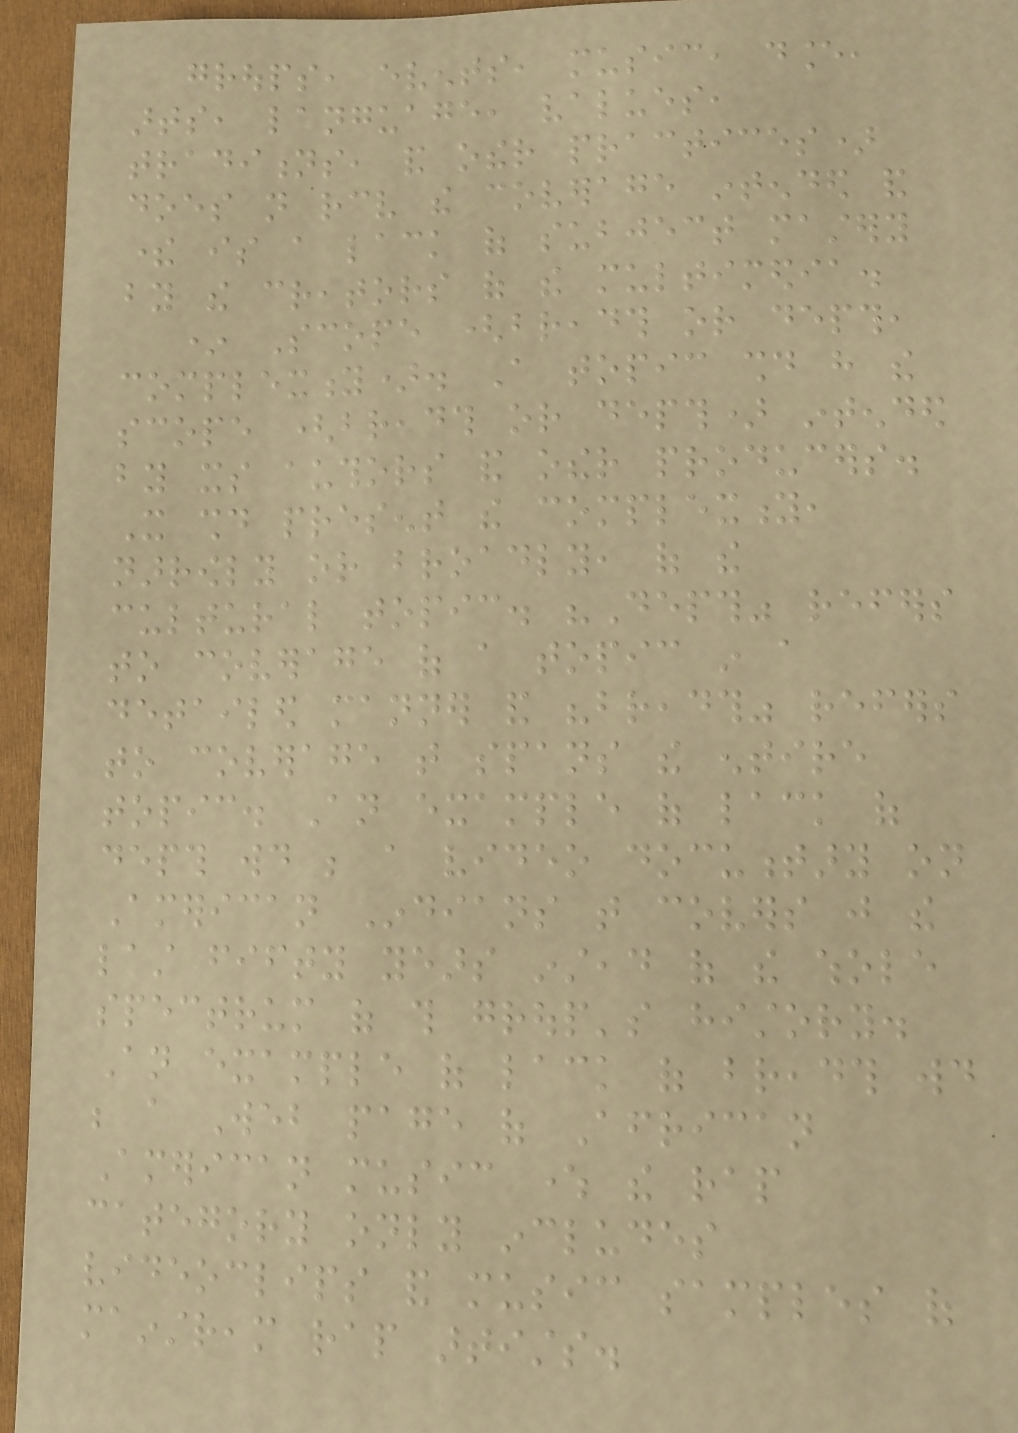groups, events, music, dance,
arts, language, values,
traditions, and other practices)
does not receive the coverage intended and
there is a lack of subject mastery
by the creators of the multimedia.
* Scope (breadth or depth,
complexity). A topic should have the
scope (breadth or depth) intended
by its authors and other producers.
It should present the complexity,
narrowly or broadly, of the
cultural topic. "Depth" refers
to coverage of a topic in a
detailed manner and "breadth" refers
to coverage that spans the entire
topic. An example of lack of
depth would be a video documentary on
American Indians that covers just the
last fifty years instead of the whole
spectrum of this group's history.
An example of lack of breadth would
be a Web page of African
American music where the rap
category only includes
videoclips and music samples of
mainstream rap artists.
